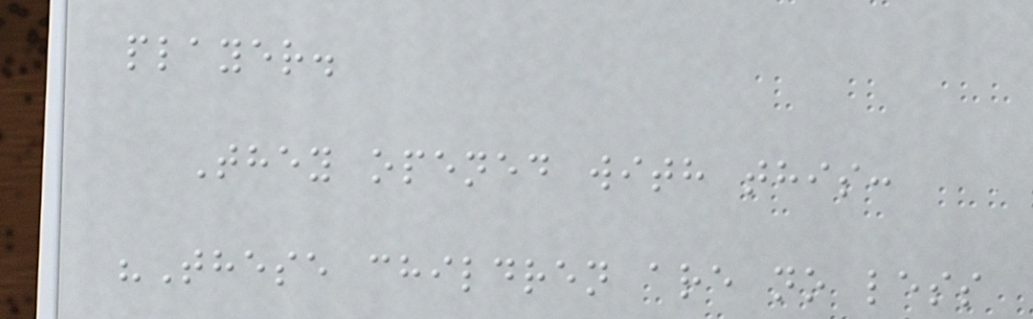player.
They opened with this:
"These children are no less
